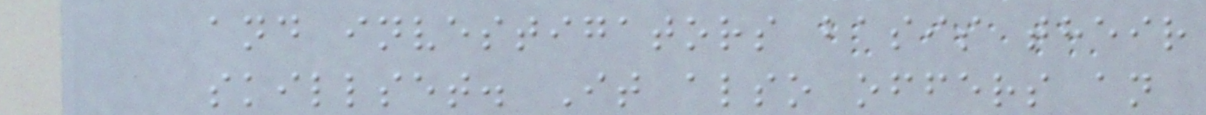and investigators basis their
skillset. It also offers an
